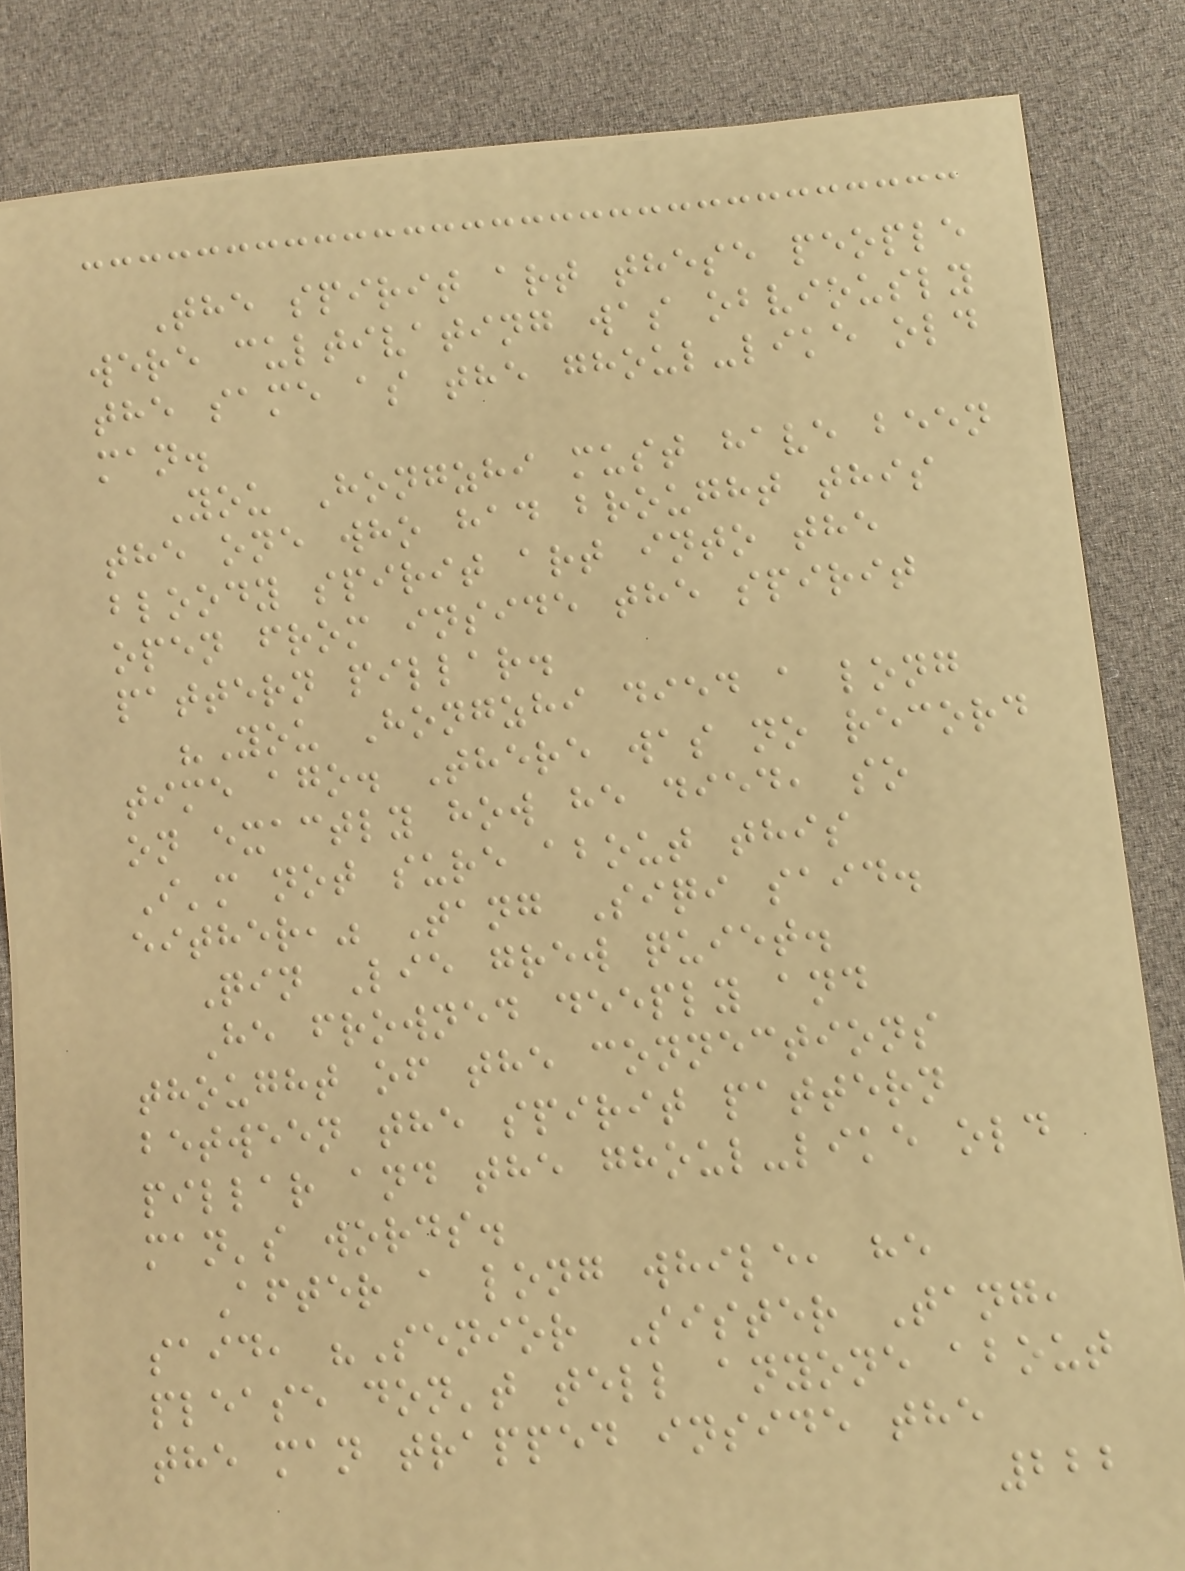The spirit art these people
were cultivating was obviously
the same as the ghoul-like old
man.
You Hongzhi must have been
the one who had brought this
bloody spirit art into the
open from inside the spirit
pattern pillar.
"You Hongzhi died a long
time ago. There was no record
on exactly how he died, so
I'm not sure about this
either," Tang Siqi said.
Qin Lie grew quiet.
He frowned deeply and
thought of the connections
between the spirit pattern
pillar and the ghoul-like old
man's words.
After a long while, he
said, "Senior Sister Tang,
please don't tell anyone about
the man trapped inside the
222
